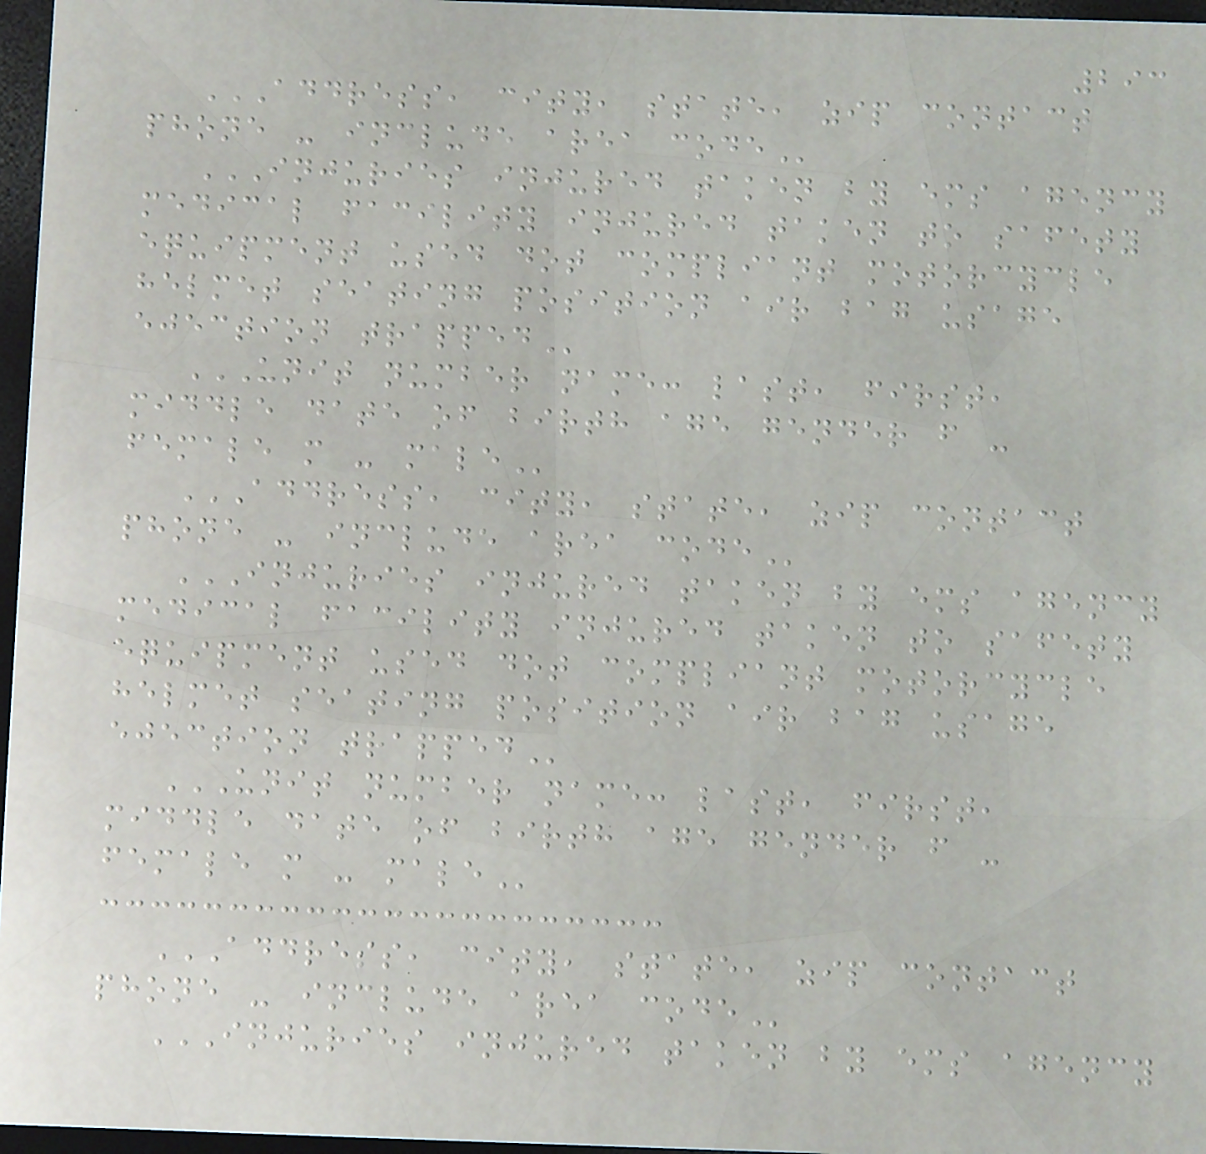293
ADDRESS, CITY, STATE, ZIP CONTACT
PHONE - INCLUDE AREA CODE
INJURIES INJURED TAKEN BY EMS AGENCY
MEDICAL FACILITY INJURED TAKEN TO SAFETY
EQUIPMENT USED DOT COMPLIANT MOTORCYCLE
HELMET SEATING POSITION AIR BAG USAGE
EJECTION TRAPPED
UNIT NUMBER NAME: LAST, FIRST,
MIDDLE DATE OF BIRTH AGE GENDER F -
FEMALE M - MALE
ADDRESS, CITY, STATE, ZIP CONTACT
PHONE - INCLUDE AREA CODE
INJURIES INJURED TAKEN BY EMS AGENCY
MEDICAL FACILITY INJURED TAKEN TO SAFETY
EQUIPMENT USED DOT COMPLIANT MOTORCYCLE
HELMET SEATING POSITION AIR BAG USAGE
EJECTION TRAPPED
UNIT NUMBER NAME: LAST, FIRST,
MIDDLE DATE OF BIRTH AGE GENDER F -
FEMALE M - MALE
ADDRESS, CITY, STATE, ZIP CONTACT
PHONE - INCLUDE AREA CODE
INJURIES INJURED TAKEN BY EMS AGENCY
